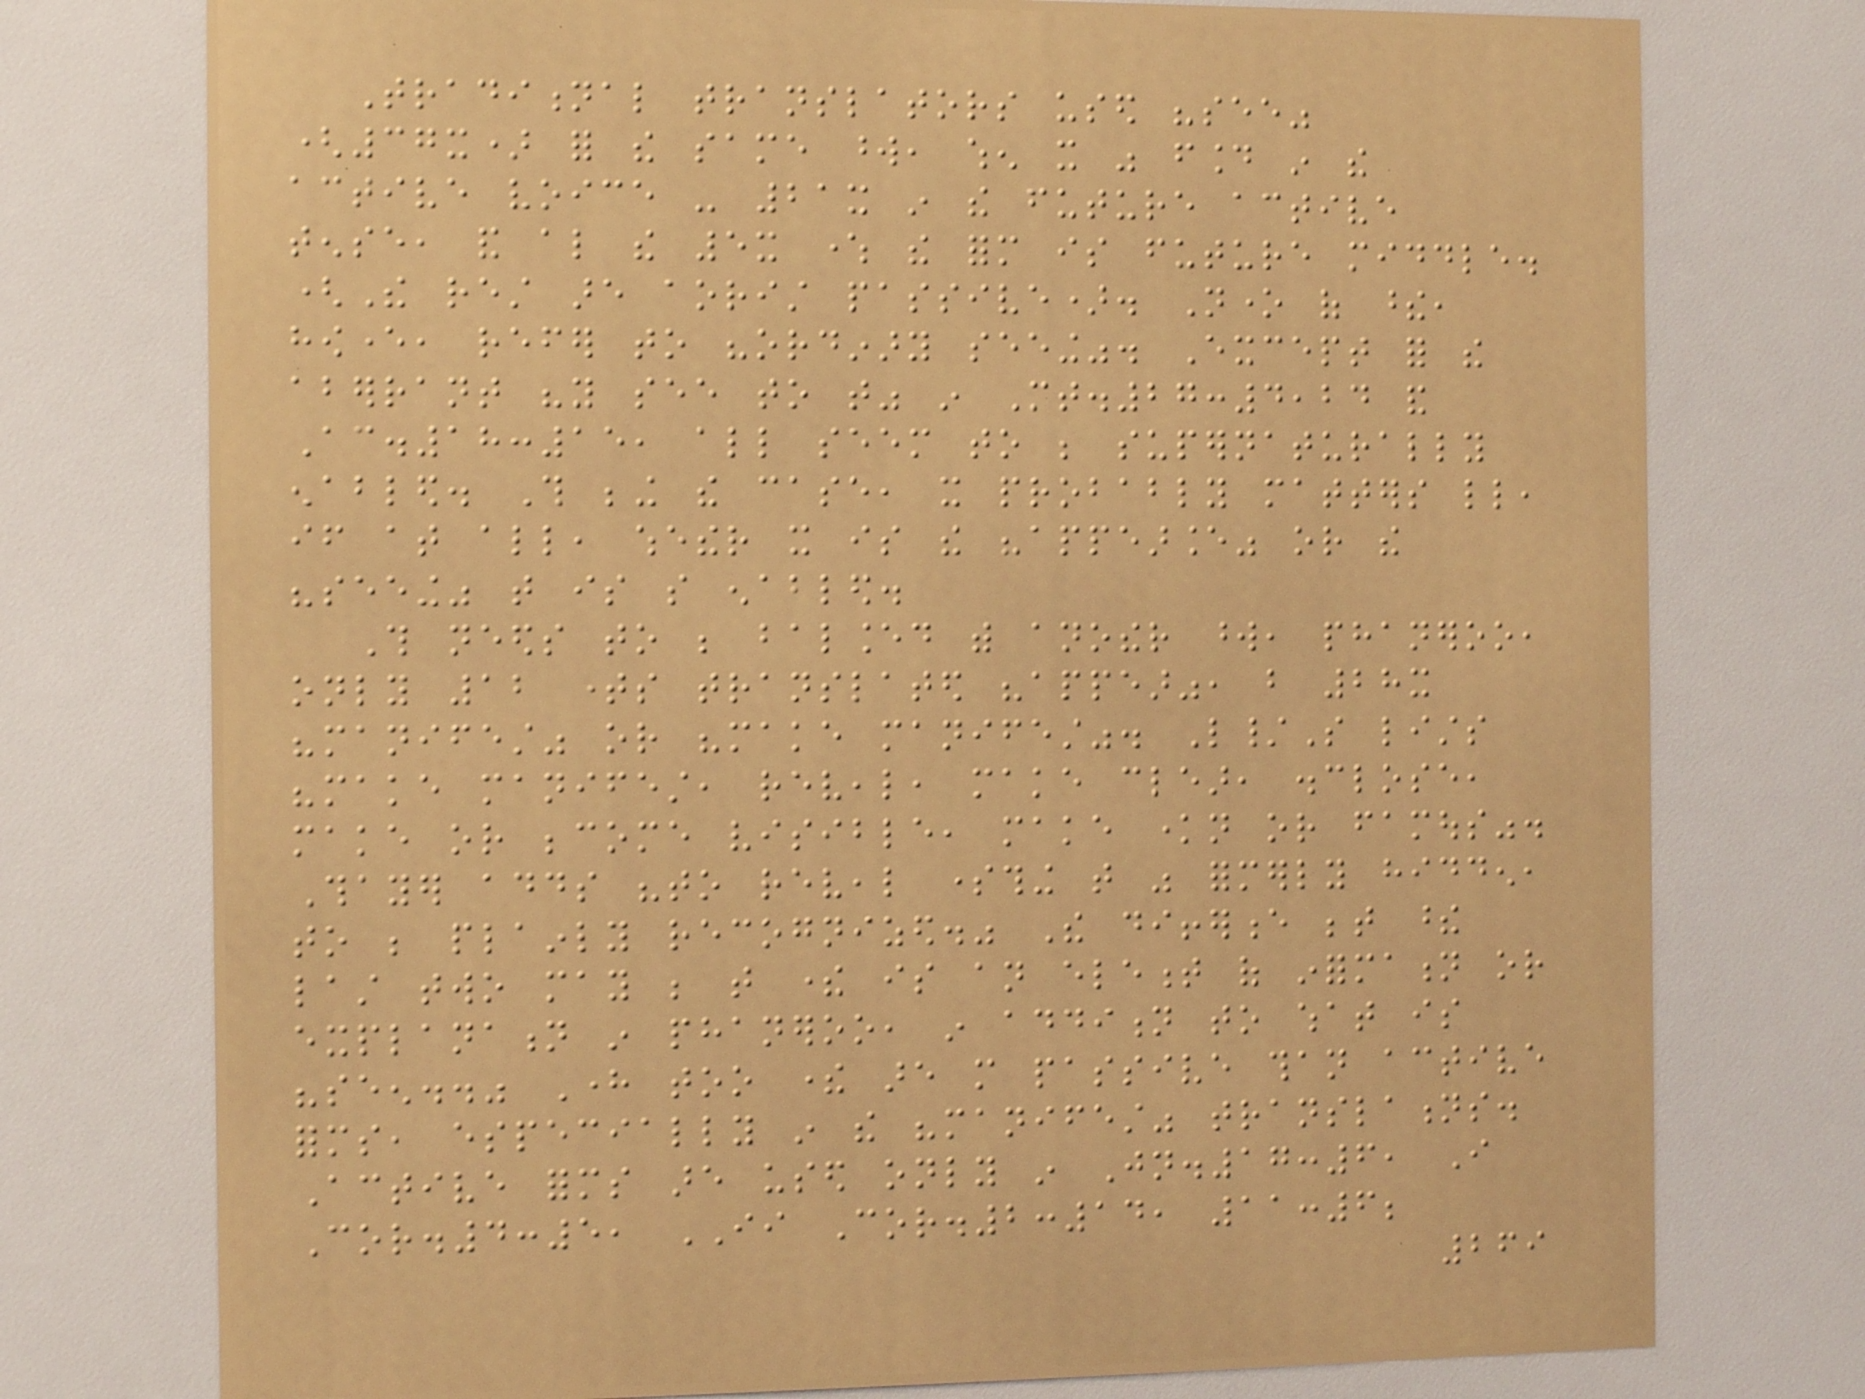Traditional translators used "see"
(37x) for the same word, when it was found in the
active voice - 21x in the future active
tense, and also the 5x where the form is future middle.
(The rest are aorist passive). None of these,
however, refer to "ordinary seeing". Except for the
aberrant "you see to that" in Mt.27:4,24 and
Ac.18:15, all seem to be supernaturally
enabled. This being the case, it probably matters little,
if at all, whether it is the "appearance" or the
"seeing" that is so enabled.
This needs to be balanced with another word, phaneroo,
only 12 times translated "appear", but 28x
"manifest" or "make manifest". L/S lists
"make manifest, reveal, make clear, disclose,
make or become visible, make known or famous".
Thayer adds "to reveal something that was formerly hidden,
to be plainly recognized." The difference between these
last two may be that there is an element of information or
explanation in phaneroo, in addition to what is
"seen.." Here too there are more passive than active
forms, especially in the "manifest" translations.
Active forms are used only in Jn.17:6, I
Cor.4:5, II Cor.2:14, 11:6;
269
